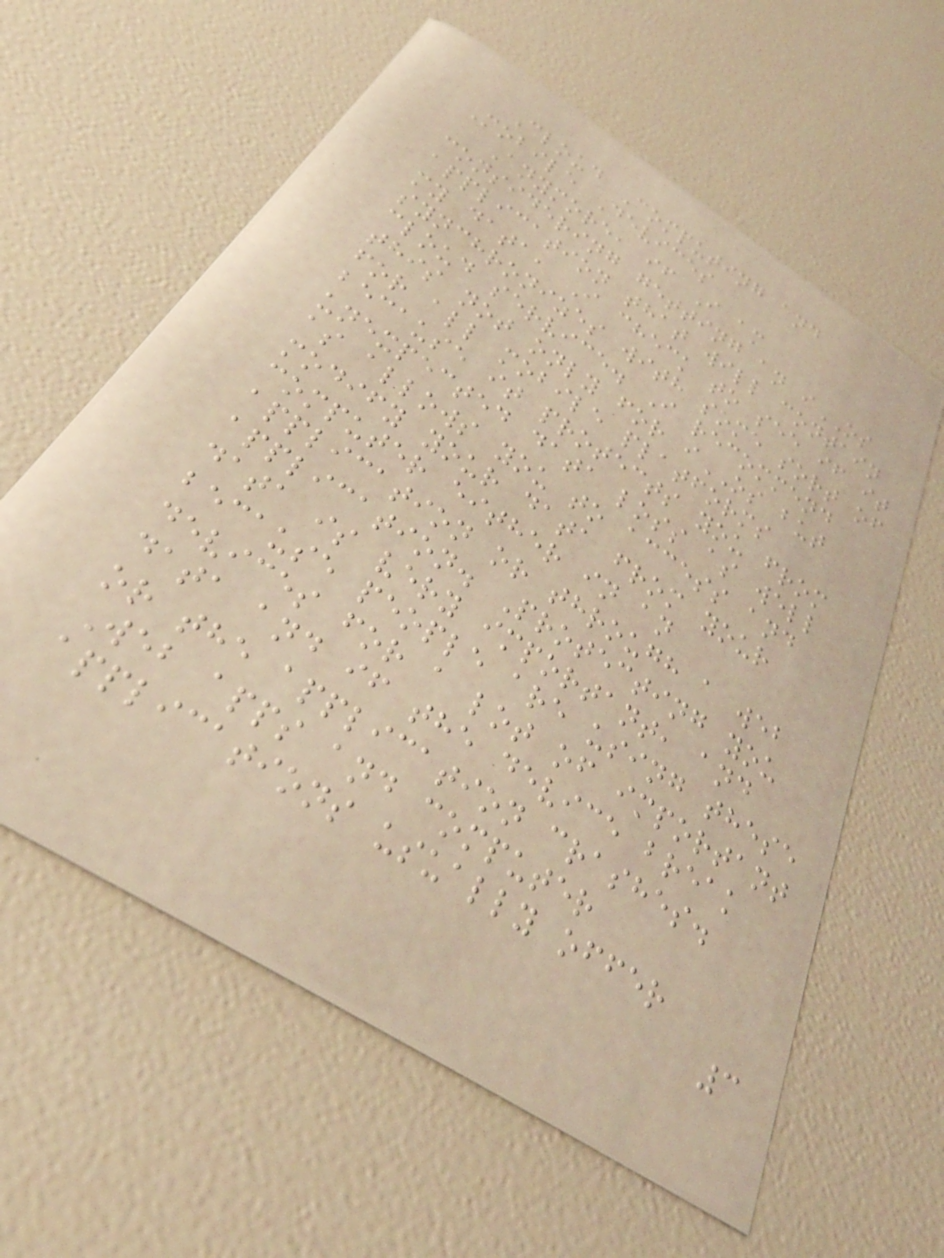Cloud Computing and
Mobile Devices
Anymore, if I am
considering getting an iOS
application that will contain
my data, I check to see if it
synchronizes with some sort of
cloud service. I recommend
this not only for iOS but
for all mobile platforms
because it protects you from
unexpected data loss as well
as allows you to access and
modify your data from your
computer either in an
application or through a web
application. Protecting you
data is very important, and
because people are using these
devices for a lot of important
data and if the device break
or the application crashes.
Web apps and computer
applications usually offer
3
